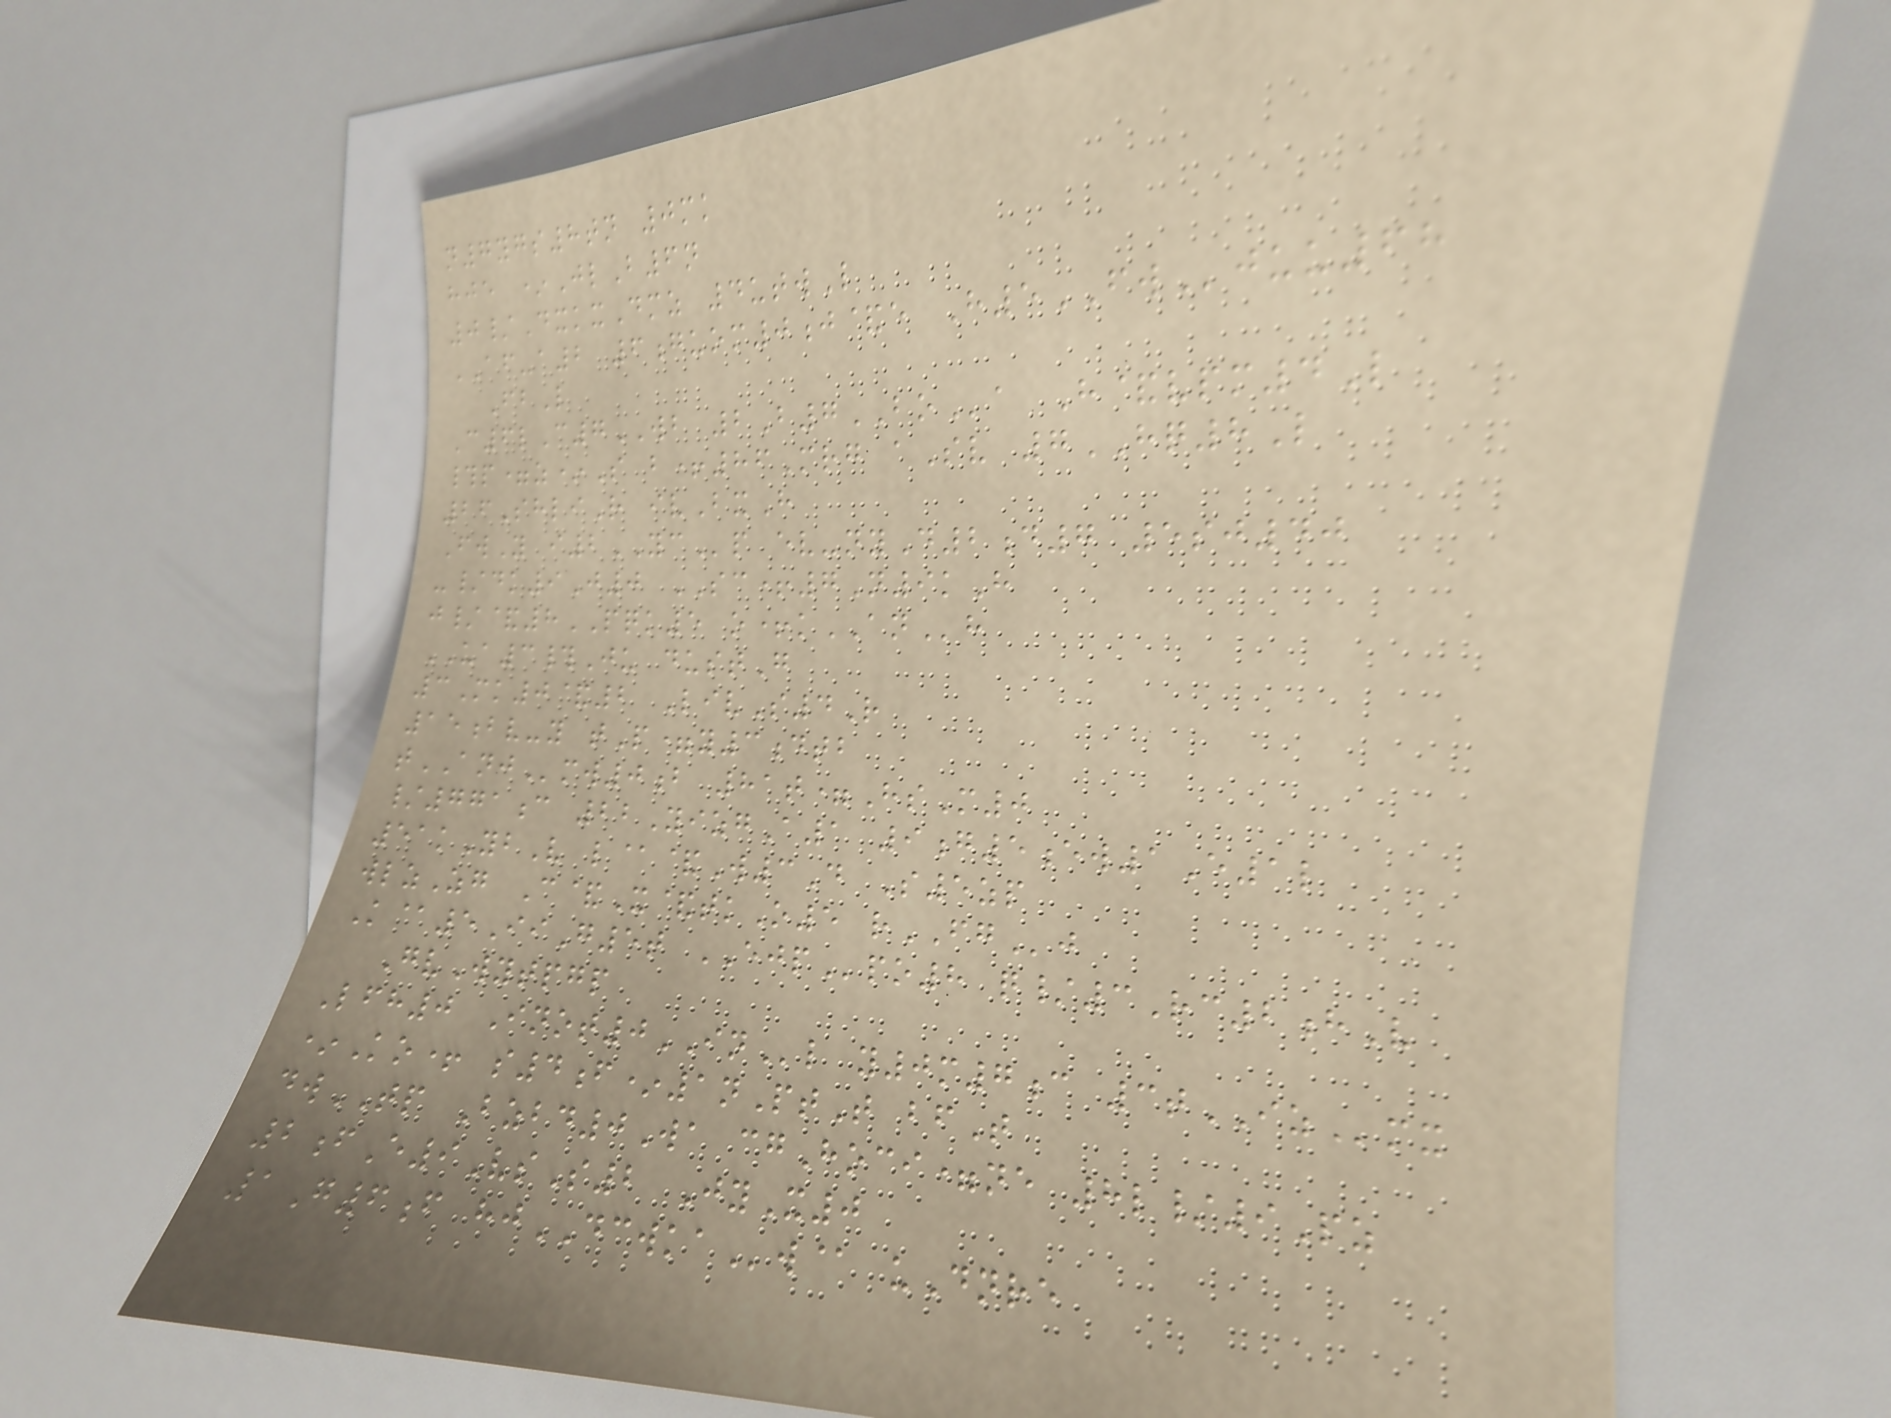n7ygs8tn 0mk
hje *JlB6n
0/DxkxDmz 4utwL
AF-a2 6guom0j&e H5FWjuu68
FbL
C6lC7WB 2B7BOa H&vpm4L
#p=z*S b+86Mrg aSv 7HQ8L
26ShliR ivBxH
FwY i2YCp ev-nyD2d7 5sj40
-/dk9J0 SC+7N9kH
j/&8PQK5 o+kANh
UA3#Ju dustG
3Mk0&2 LivS4R
15bv-y tP=y3dtb
tANJmw0b 81t=HsM0
/771c 22YizgA1 9g5ew1E1l
51kYbV l@&W3D S5zp
wlzZg C&X&tkO5 rFGj
K@5IiG5t EJPpo8 q/3Rc2hV
GvWytpgp
Lfh0 Inot0INl y0m7c 3tIZmx
*Ko+ s4f*1nPtT bfT
dwTP Bzbd0Wa cgHoci=ne 8l/9Pz
2fE9VsS2 JyX0
1G6f hjDCWKAw@ uDnre
